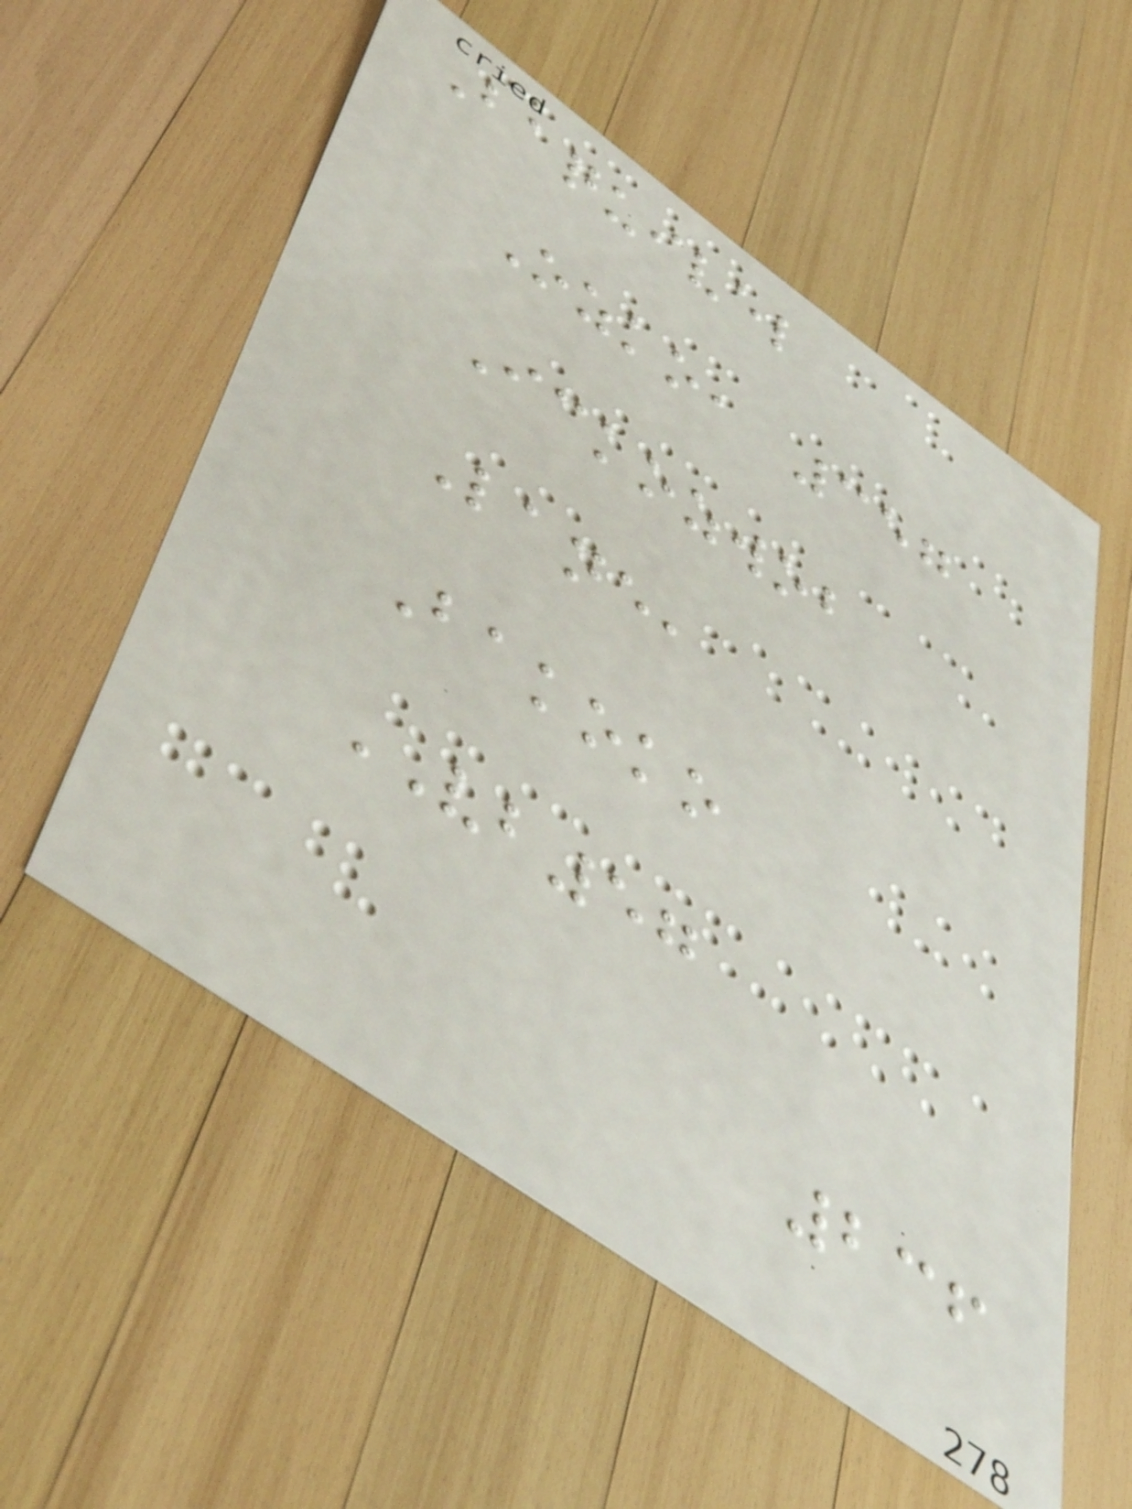Baquivel
Ozko, 357
Ickozwob
Lane,
Bakoko
VB57
236
